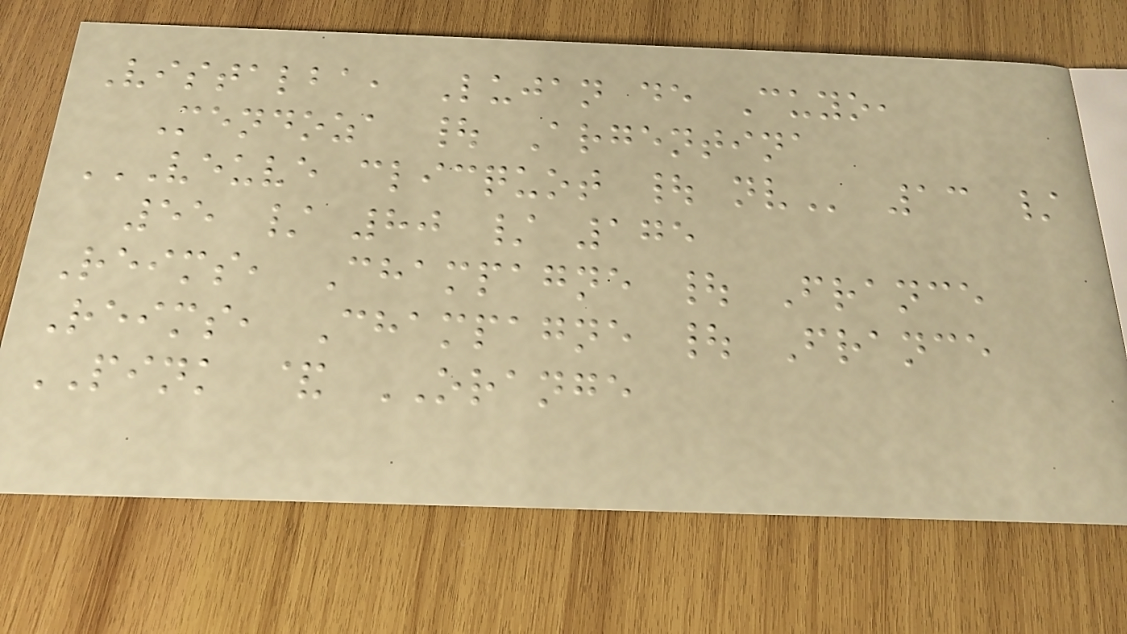Vistalba, Lujan de Cuyo,
Mendoza | Argentina
VEUVE CLICQUOT | NV 13 /
55 / 80 / 175
Reims, Champagne | France
Reims, Champagne | France
PINK & ORANGE
